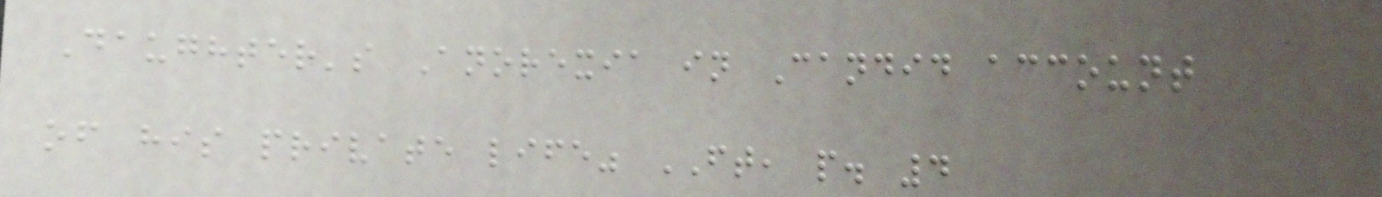Daughter's Anorexia in Candid account
of his private life" FT, p. 4
